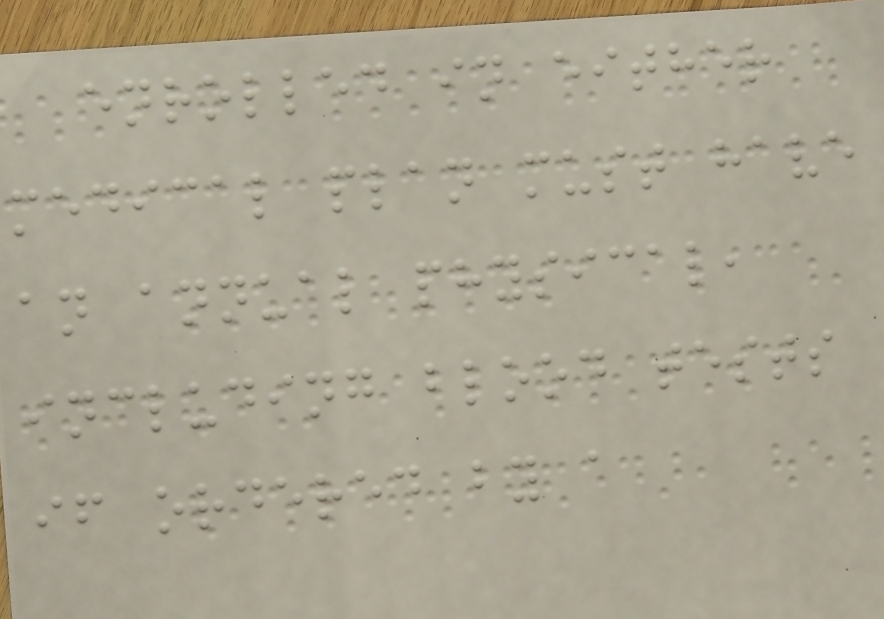enrolled in either
medical plan must have
an annual physical,
including blood tests
if ordered by a
